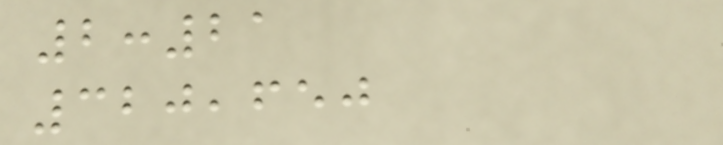2:21
320,650
